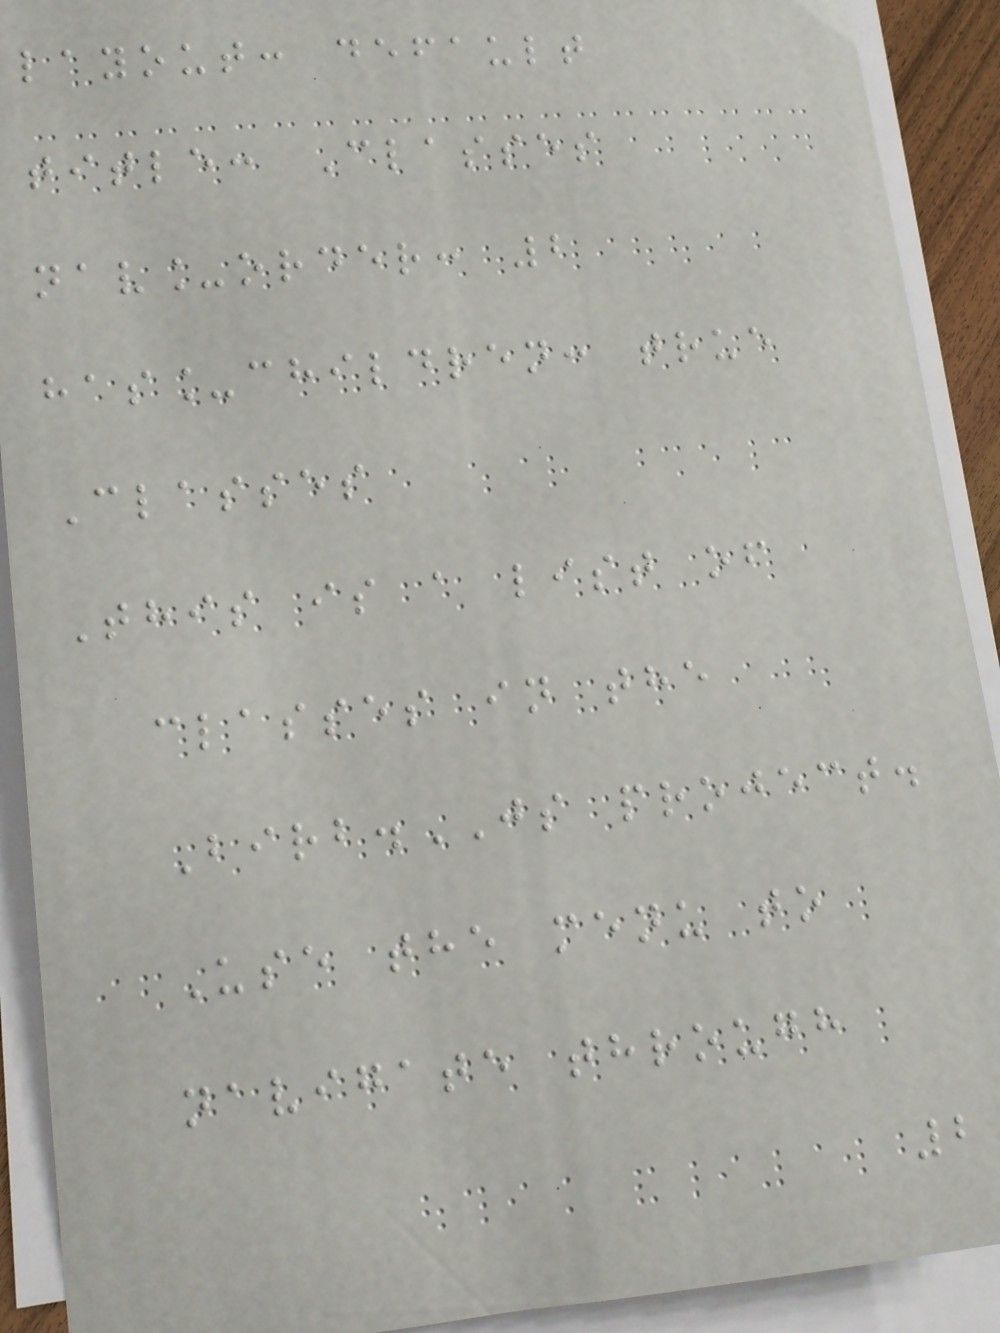layout: default
title: Classes
nav_order: 2
has_children: true
Classes
This is a list of
classes in the
Birb.JS project.
Use the menu to
navigate through
2
